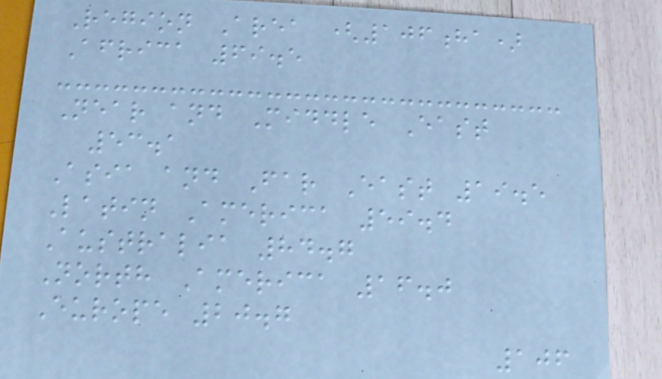Region Area (106ha)
Africa 69.5
Near and Middle East
53.1
Asia and Far East 19.5
Latin America 59.4
Australia 84.7
North America 16.0
Europe 20.7
106
